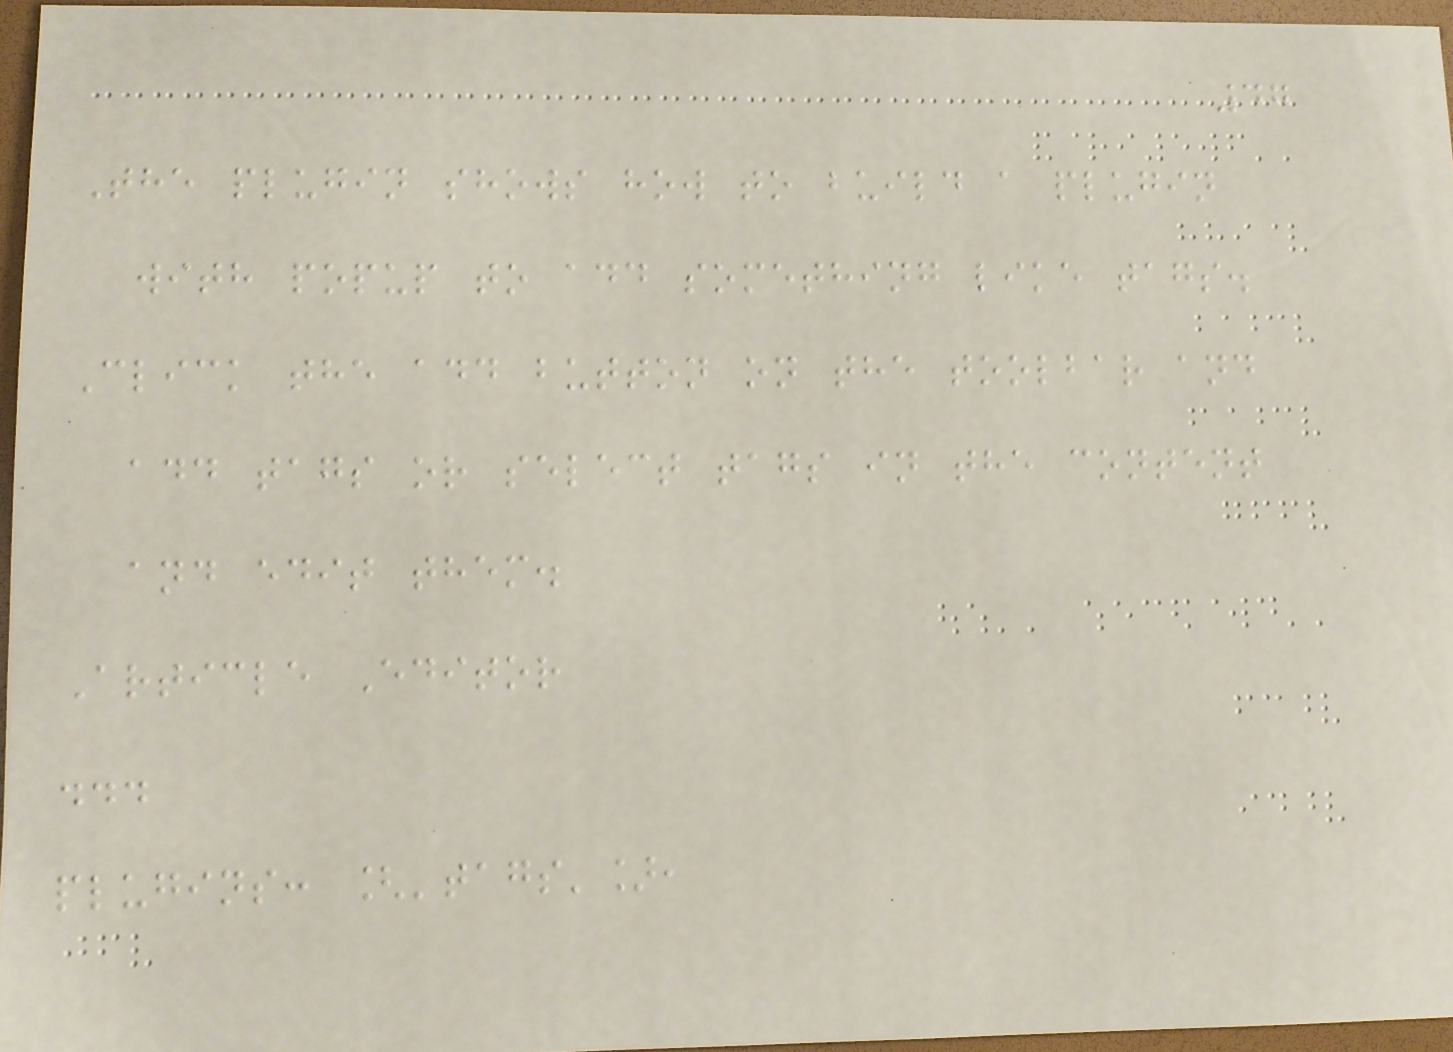47
The plugin shows how to build a plugin
with popup to add something like tags.
Click the add button on the toolbar and
add tags or select tags in the content
and edit them.
Article Editor
...
plugins: ['tags'],
